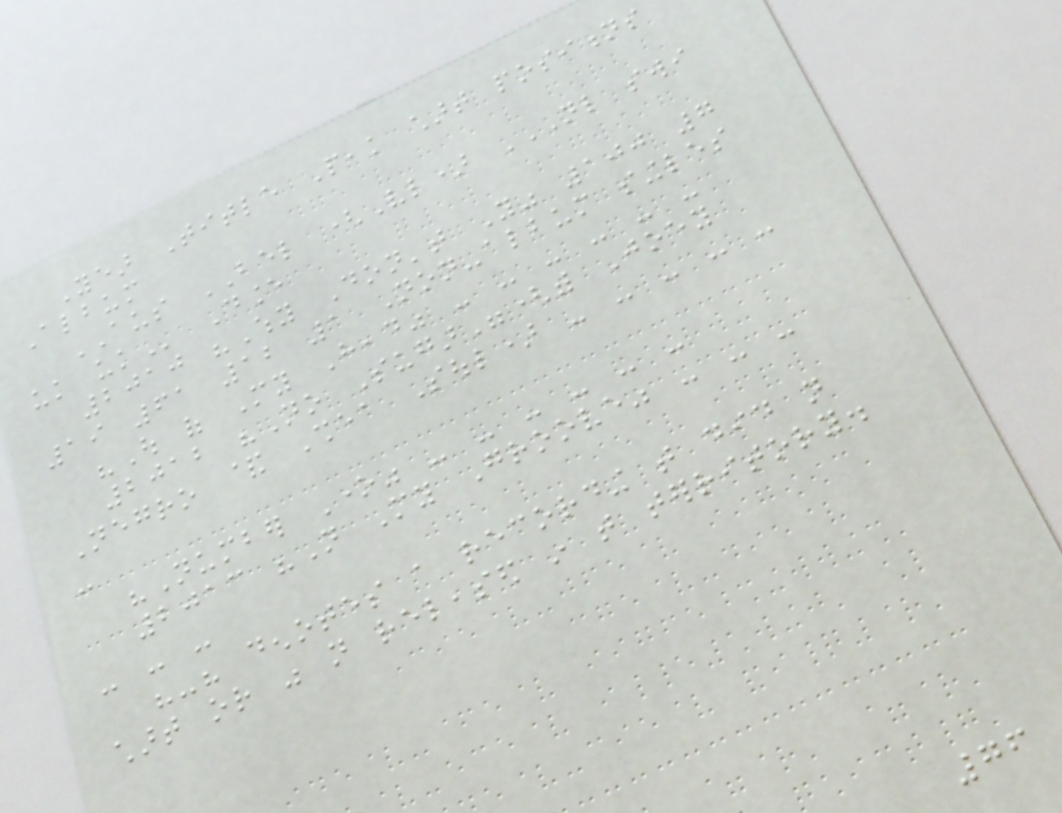Year Title Peak chart positions
Album
AUS BEL (Vl) NL SWI
UK UK Dance
2010 "Why Don't You" 100 7
19 61 12 1 Non-album singles
"Out of My Head" - - - - - -
2012 "No Sugar"(with Joey
Negro & Shea Soul) - - - - -
-
"Number One" - - - - - -
2013 "Not My Groove" - - -
- - -
"-" denotes a recording that did not
chart or was not released in that territory.
76
